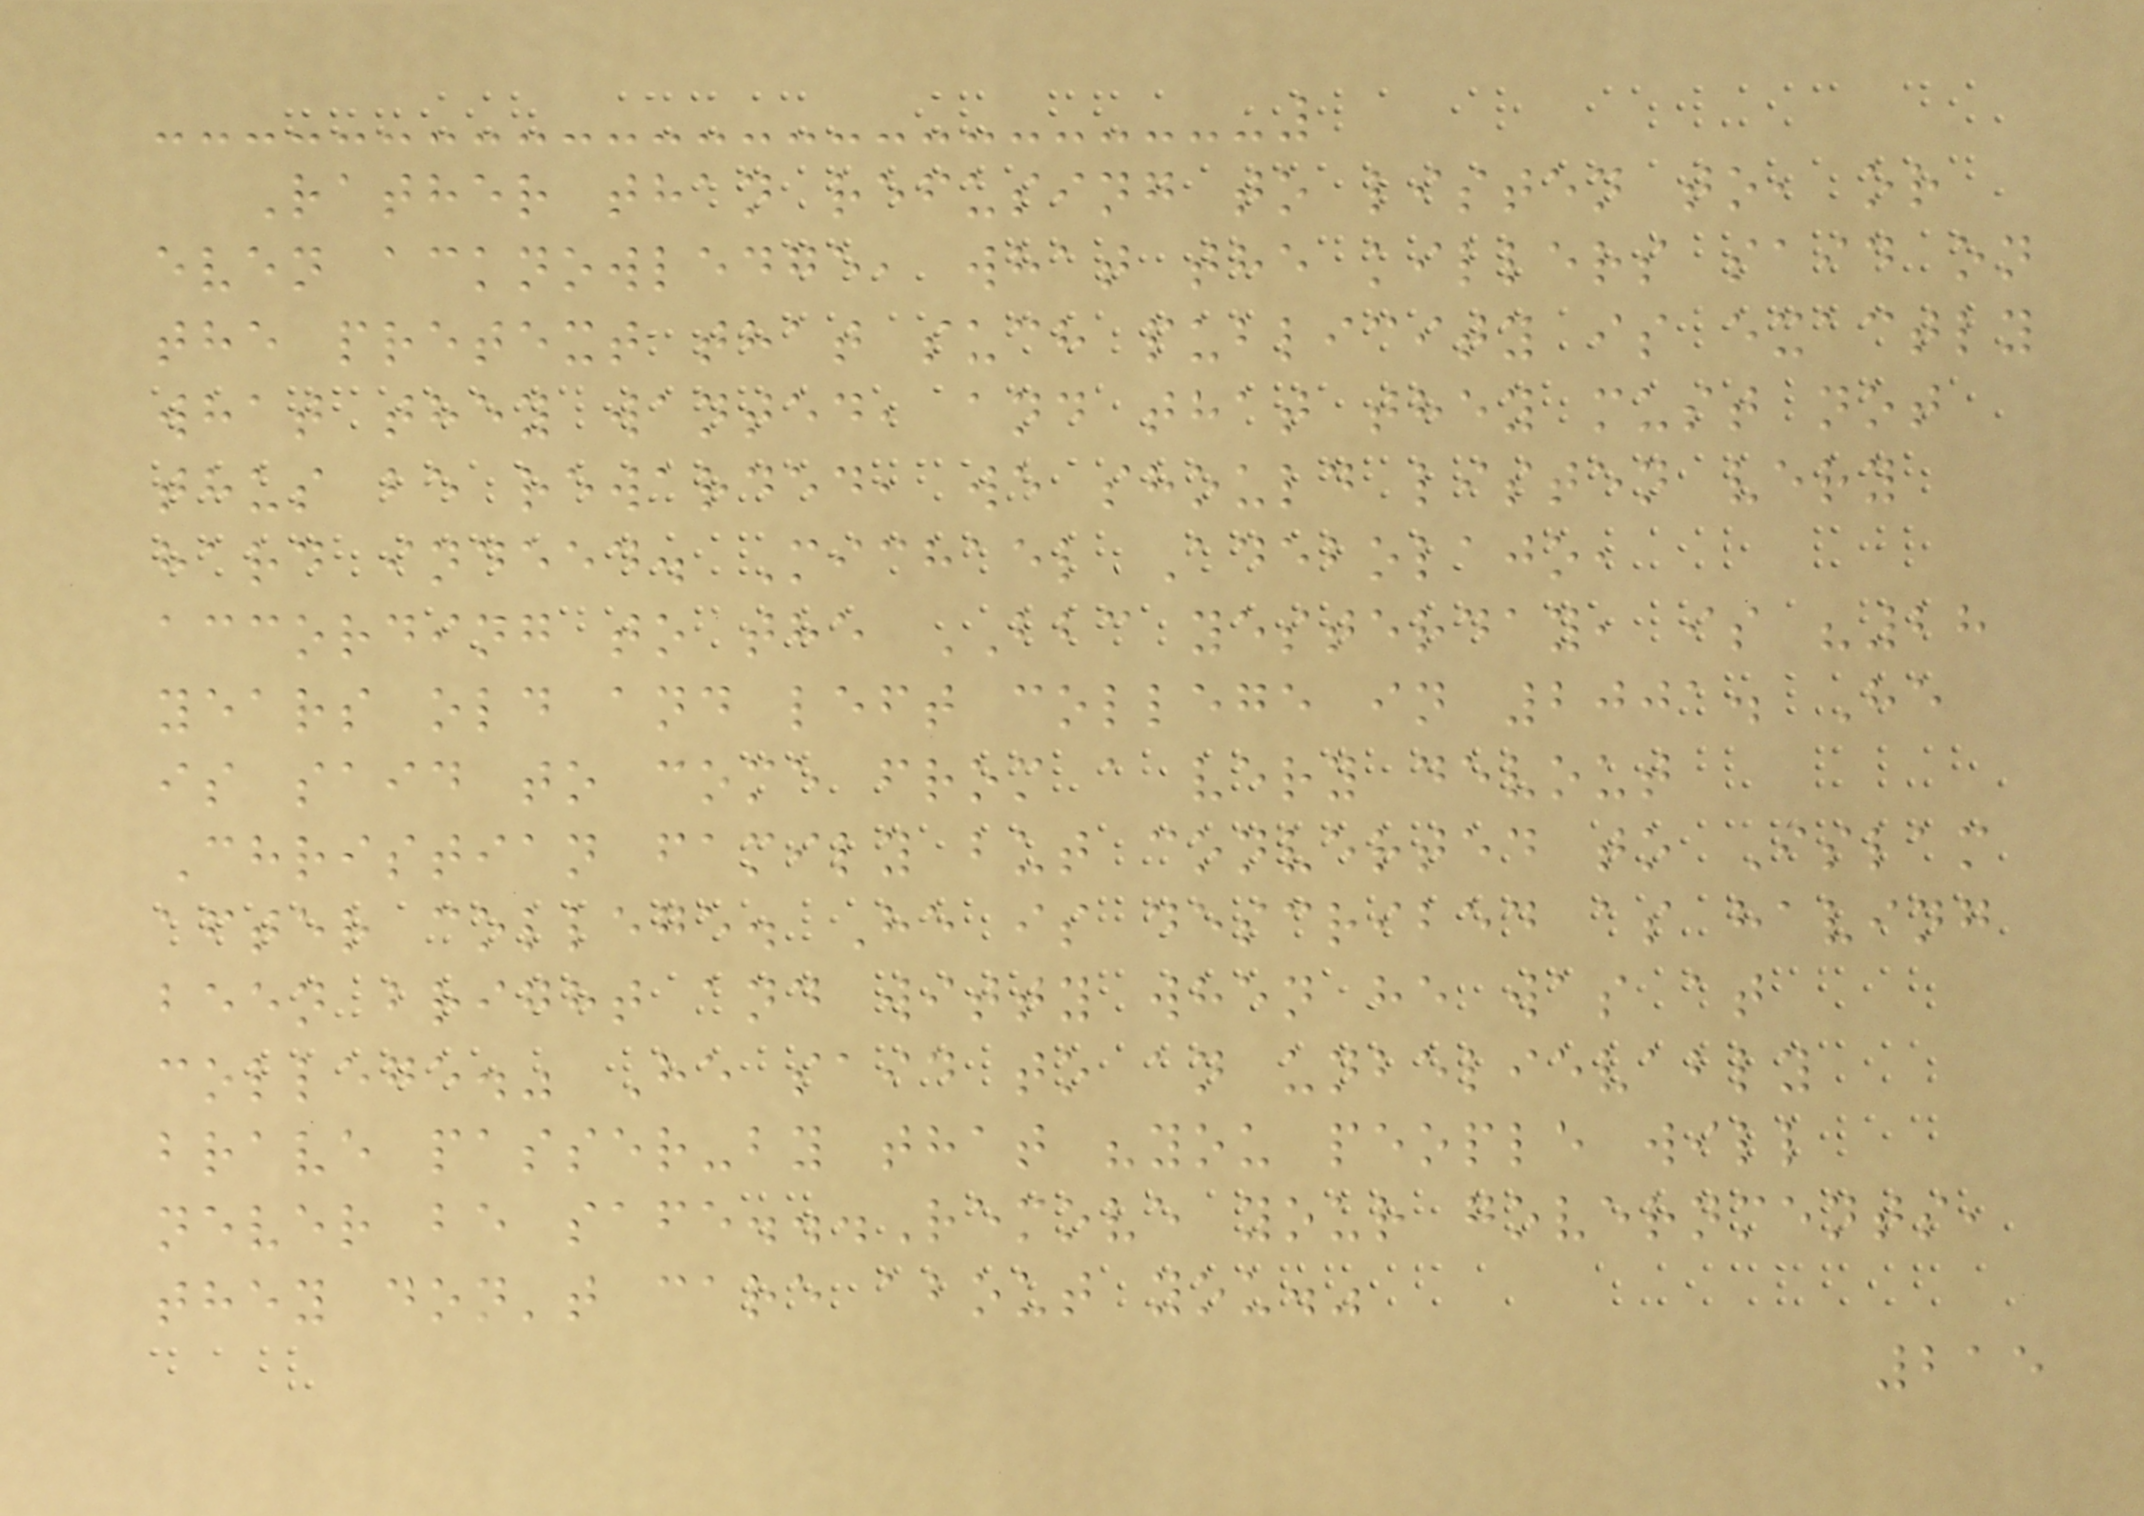Rather than refusing to listen to, or
even acknowledge, what the killers said on
the pretext that such publicity is exactly
what they wanted, and that they must not
thus be rewarded, we should listen very
hard indeed. Michael Adebolajo,
according to the BBC yesterday, is "28
years old and left college in 2001. He
is said to come from a very devout
Christian family but converted to Islam
after college. He is described as having
been bright and witty when he was at
college." He said to an unbelievably
brave passer-by that "you people will
never be safe...Remove your governments,
they don't care about you."
215
